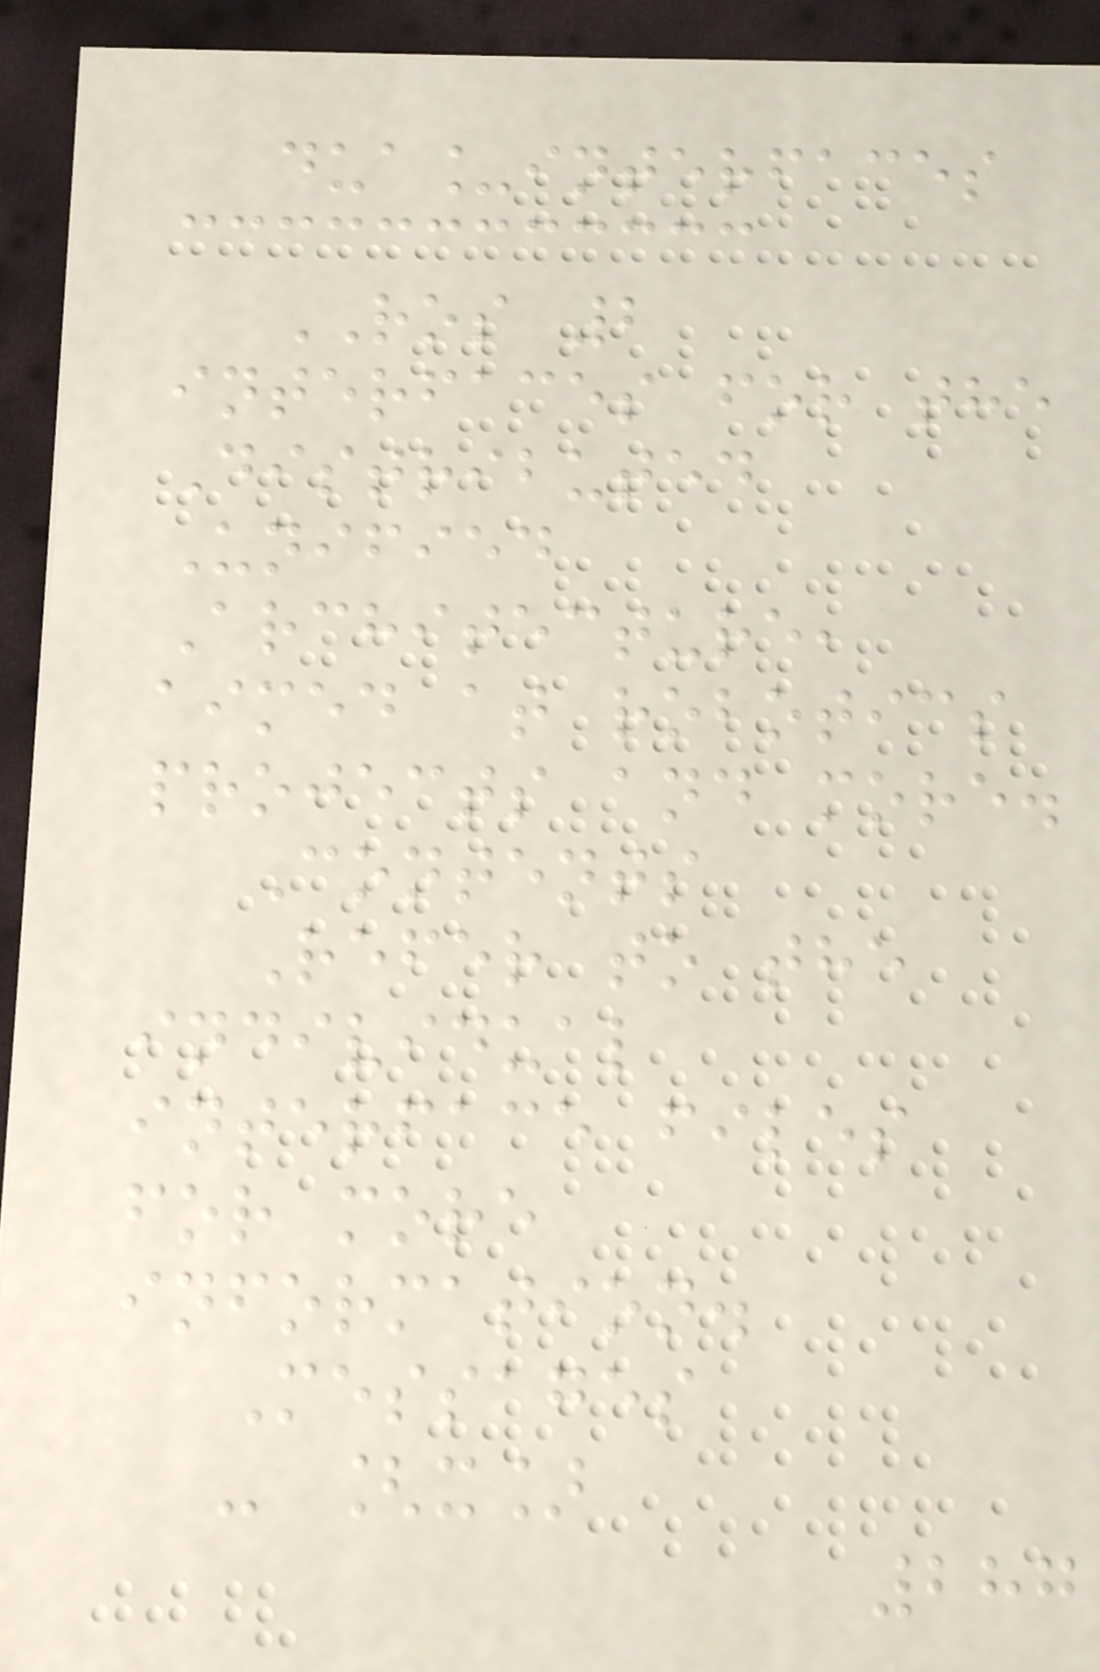dua_interfaces
ROS 2
interfaces for the
Distributed
Unified
Architecture,
aimed at robotics
projects and more.
Contents
Refer to the
individual
interface files
for more
information.
Messages
- [x]
287
